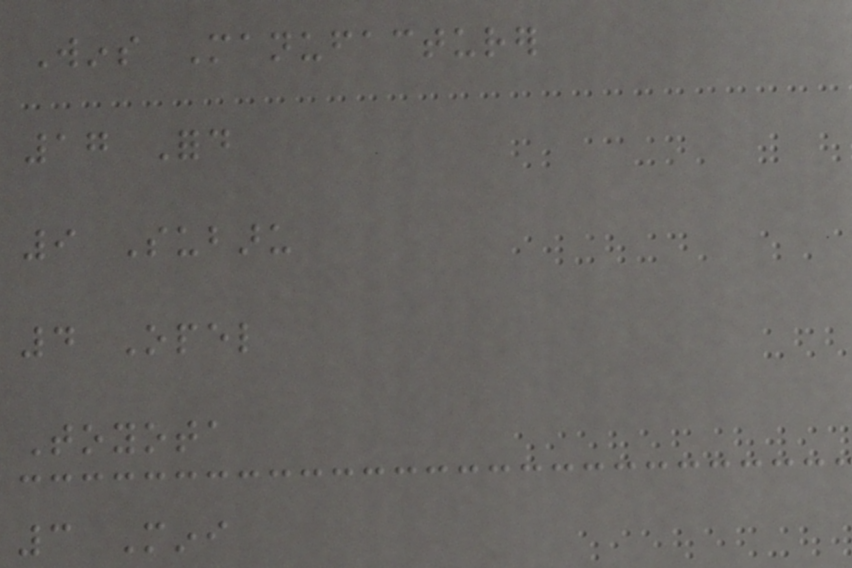Wins Manufacturer
17 Ford
9 Subaru
4 Opel
Toyota
3 Mini
